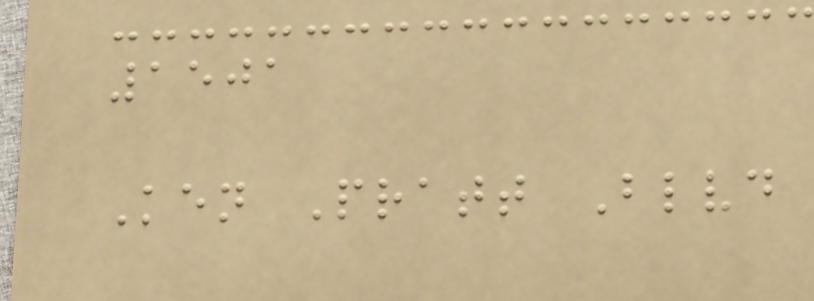1501
Ken Pratt Blvd
